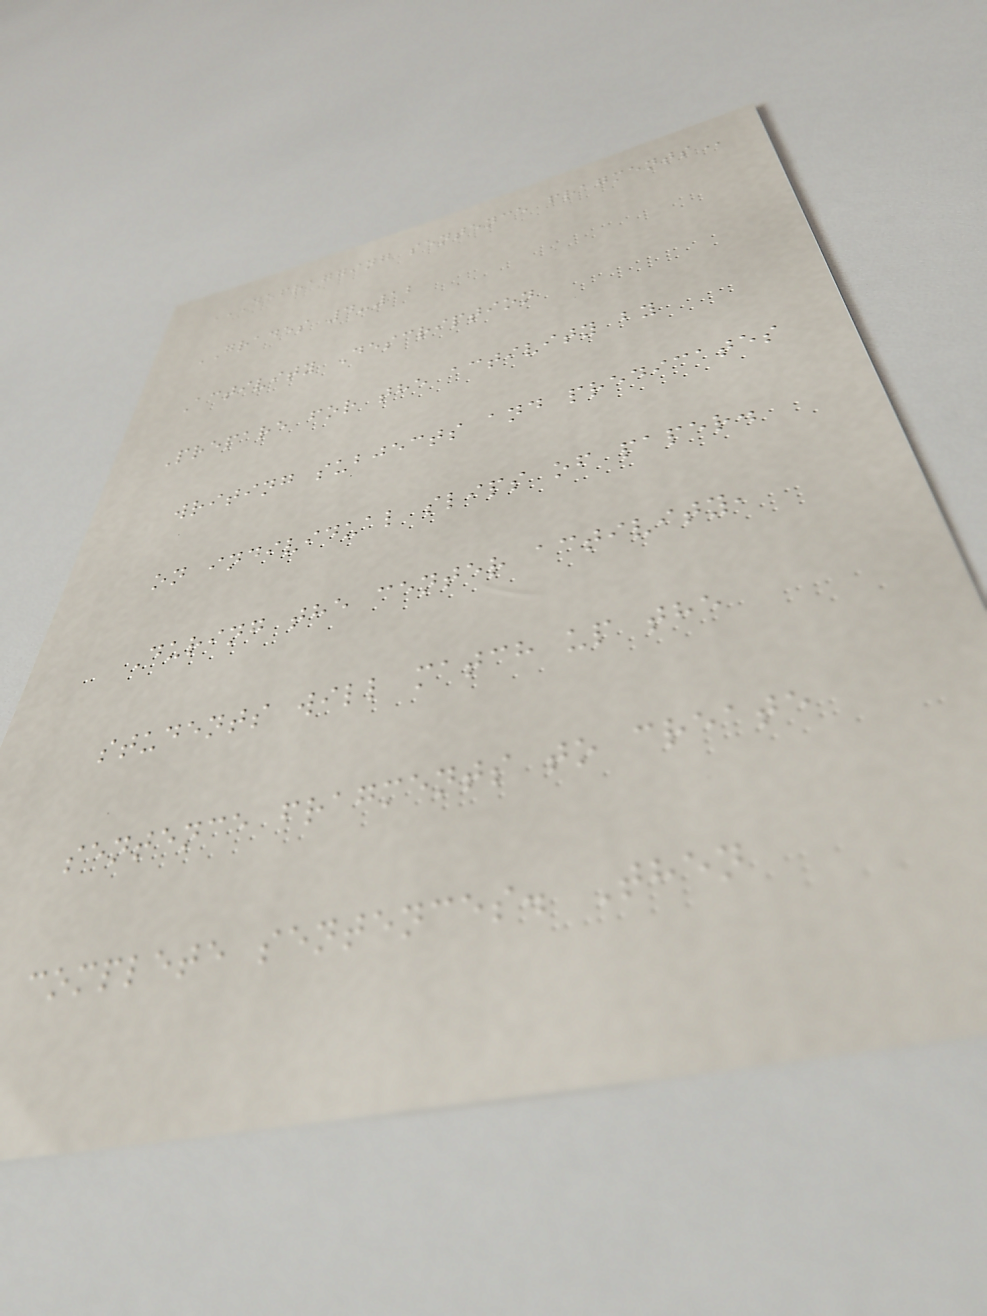DEFRAGGING SENTENCE FRAGMENTS
GRADES 4-12
Activity Description
Prepare for the activity by
writing subjects and predicates
on individual slips of paper.
During the center activity,
students will match up the
sentence fragments to create
complete sentences. Then
